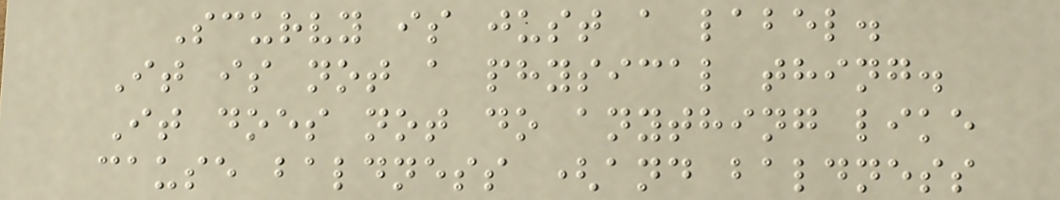Scurvy is just a label.
It is not a physical thing.
It does not do anything like
cause baldness (and baldness
